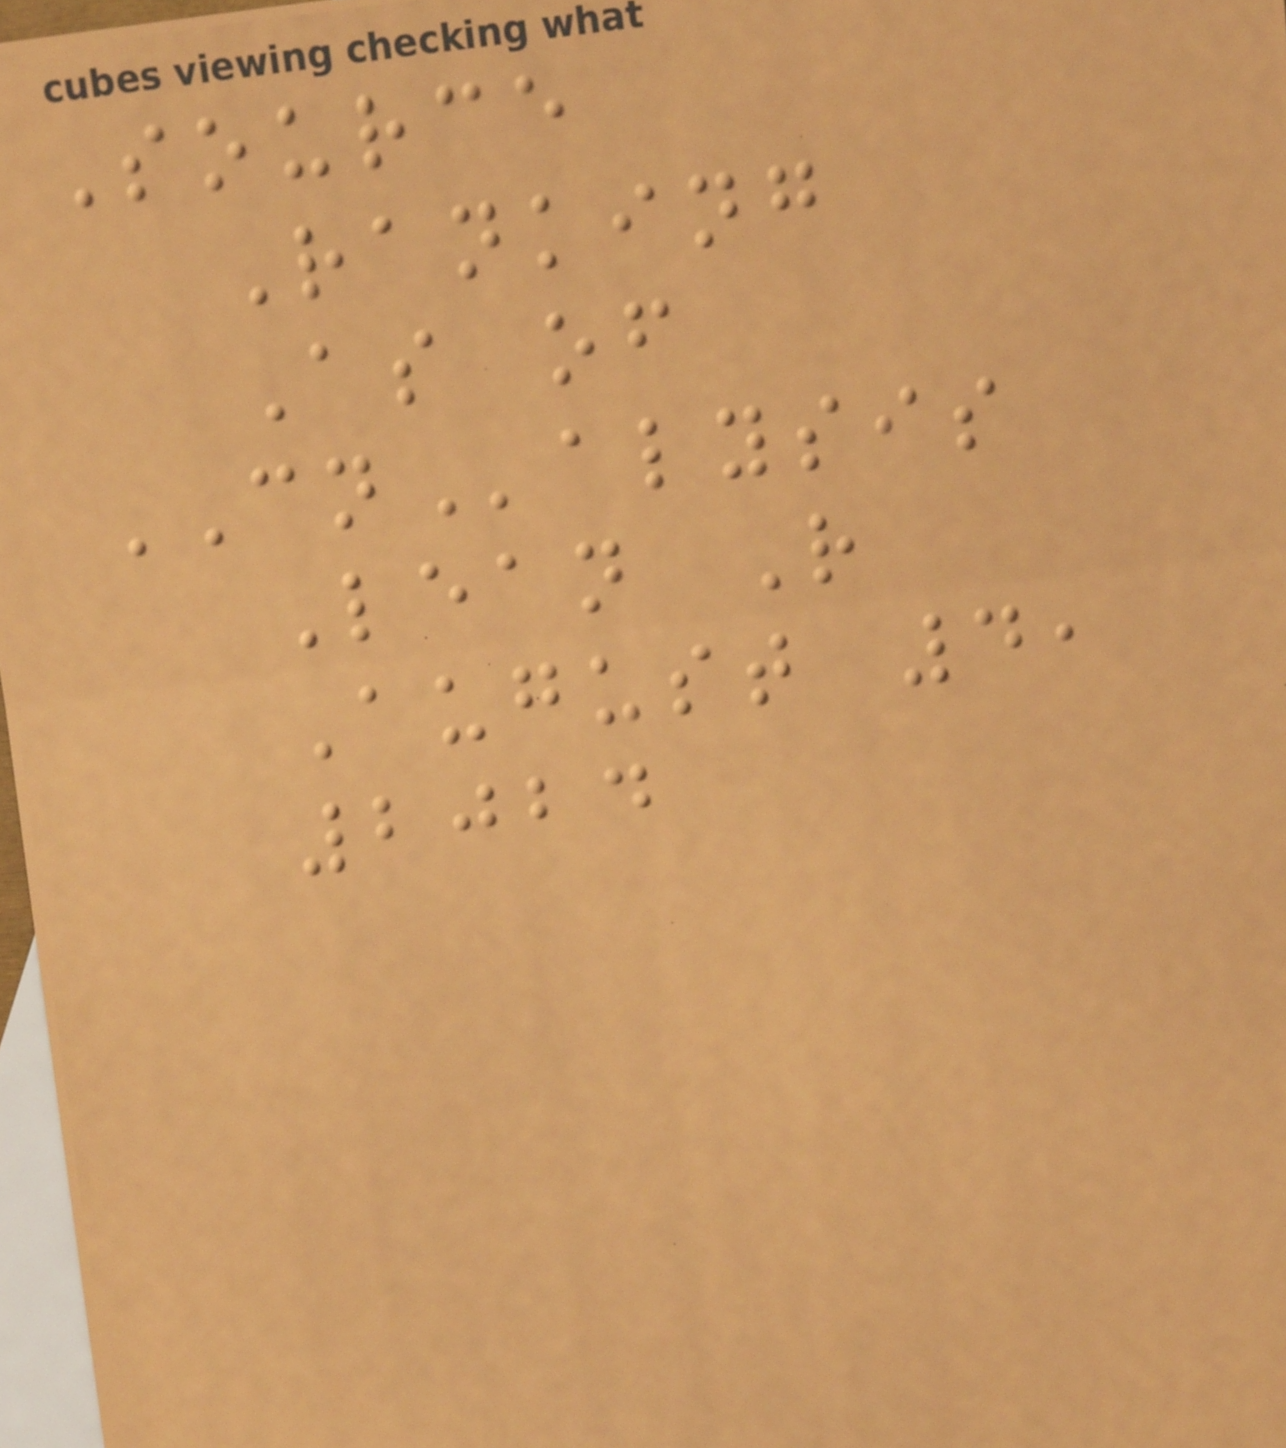Source
Ranking
As of
CNalysis
Lean R
August 4,
2024
